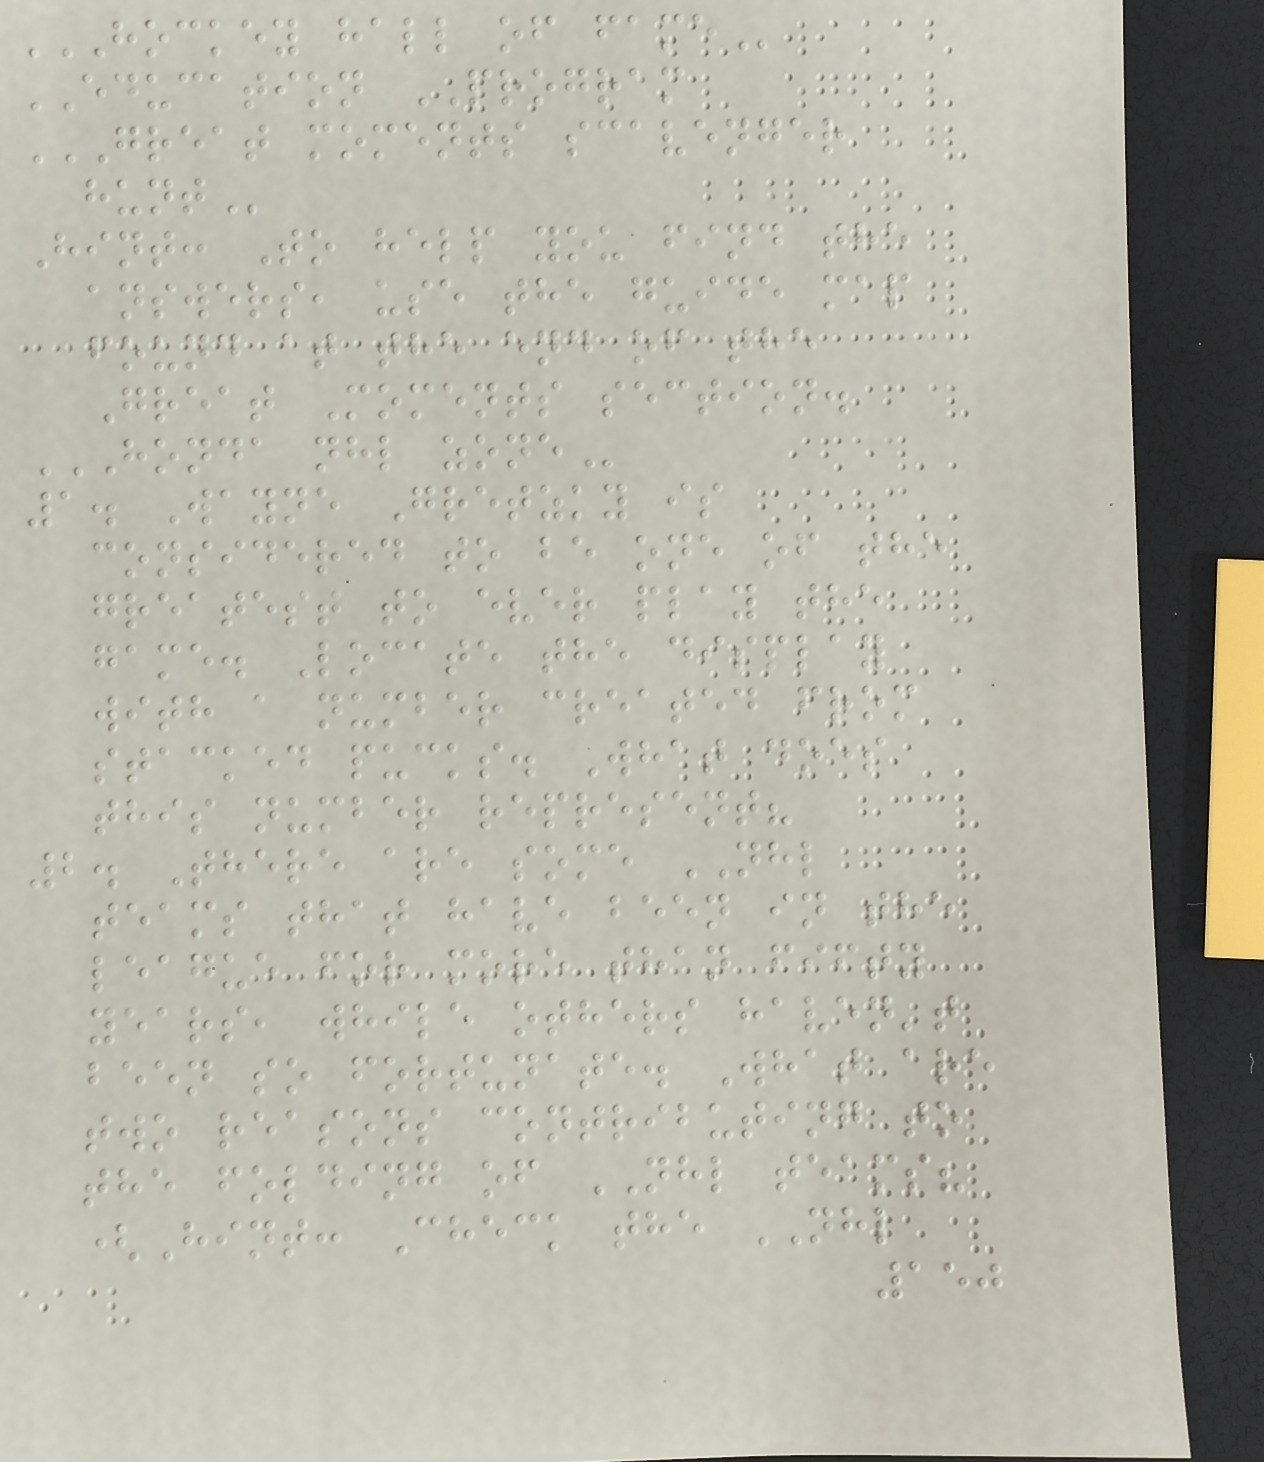HOCKEY HALL OF FAME
EDUCATION PROGRAM
GREAT MOMENTS SCAVENGER
HUNT
Hint: To help you find the
answers, use the guide map
found at the end of the
Great Moments section.
HONDA NHL ZONE
1. Wayne Gretzky is
considered to be one of the
greatest to ever play the
game. Locate the display
with a number created from
stacked pucks. What does
this number represent?
2. There are some NHL
teams that have been in the
league for more than fifty
years, while others haven't
been so fortunate. What are
two reasons contributing to
the folding of NHL teams?
(Hint: Check the NHL
150
